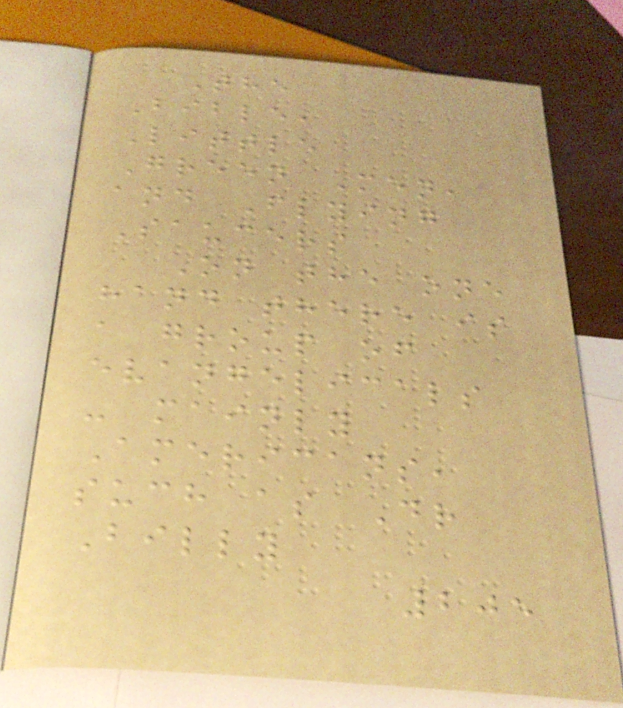The
Bible,
Little
Green Men,
and Flying
Saucers
On the one
hand there is
a group of
evangelicals
- mainly
Americans,
such as Dr
Billy
205
